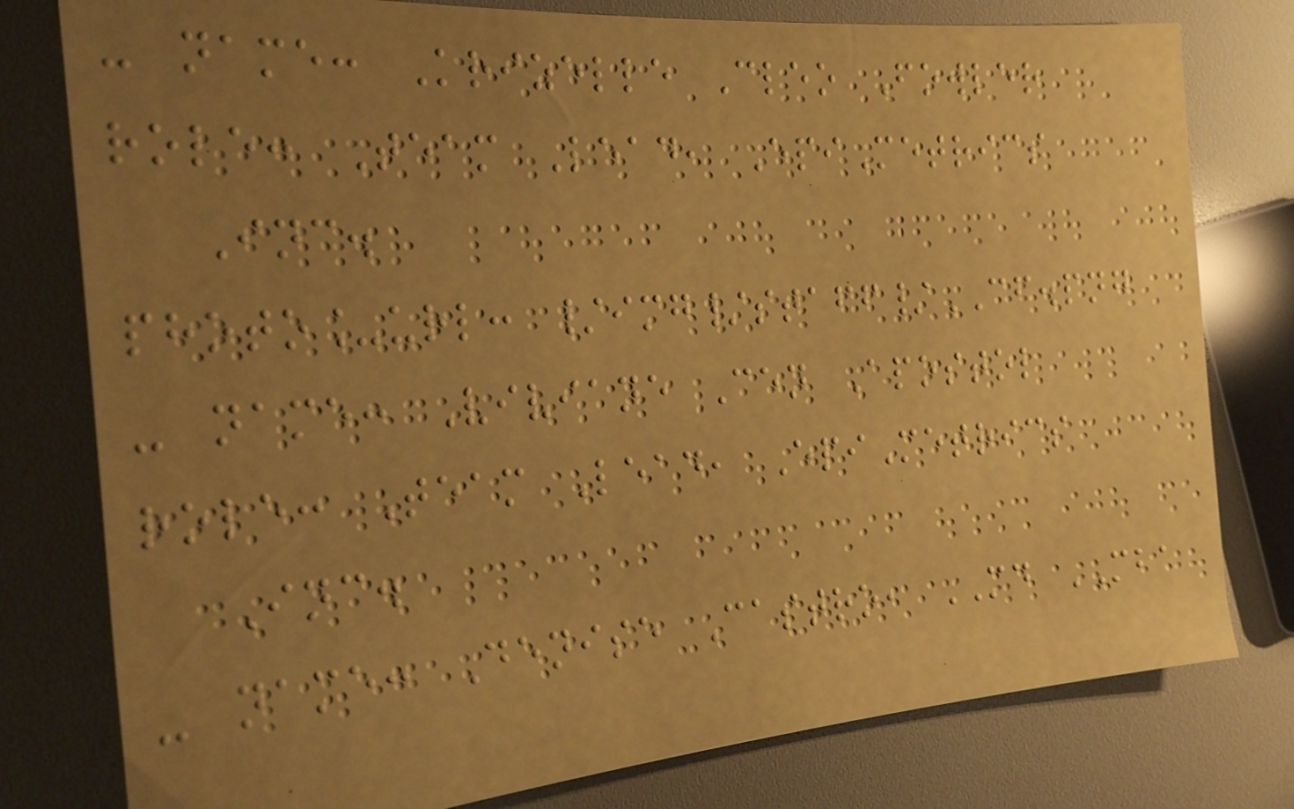- name: Krizelle Cleo Fowler
role: Team Lead, EpiMetrics
Inc.
photo_url: /img/staff/CF.png
- name: Viviane Cen Apostol
role: Team Lead, EpiMetrics
Inc.
- name: Denise Castro, MD MBA
